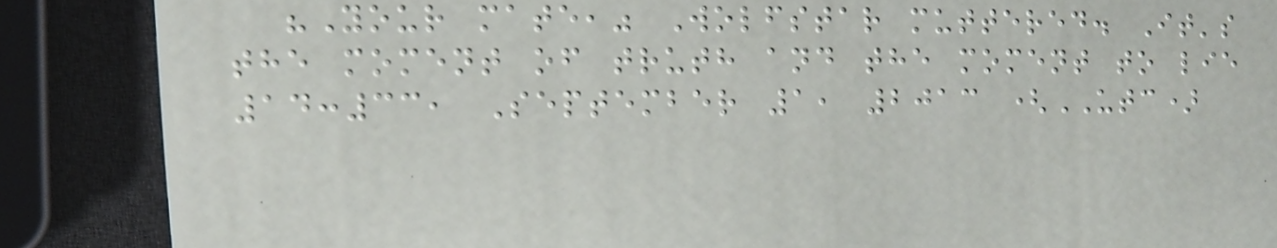"Your mate," Wolfstar muttered. It's
the moment of truth and the moment to lie
14:33, September 1, 2013 (UTC)
